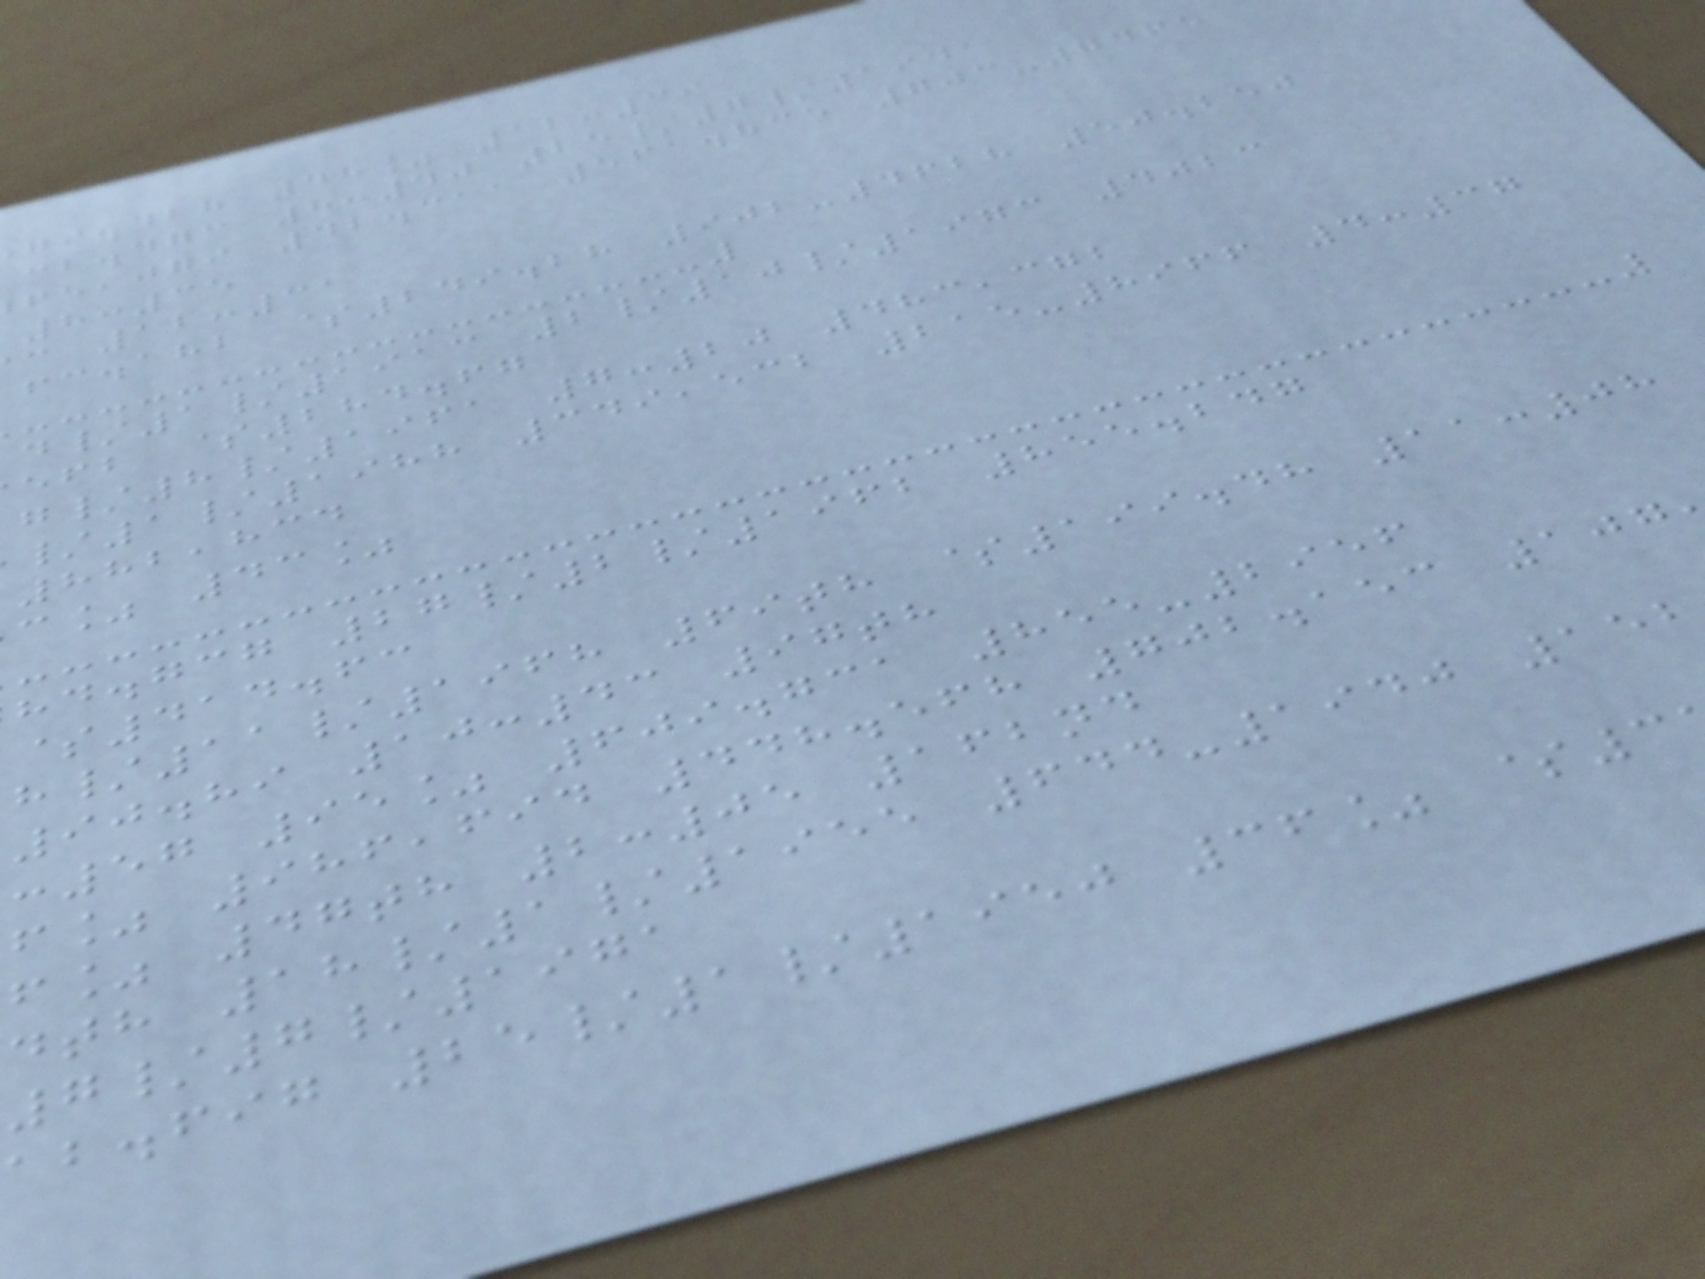gi.dbh 48% 12:39
cb.dgc 8:40 25/7/1941
,jgi 42.311 561.835 703-7465
8:35
c 12:31
fc.ahb $249.28 902-4628 50.250
/1/1913 2/10/1973 4023
efb $284.67
/8/1961 7:20 483,372
/1/1988 349,532 215-8966 4:37
882,834
c% 43%
hd.gcg 27/2/1962 855.247
$414.63
/11/1968 69th $199.48 11:08
90.89 10:43 97th
:57 95% 609.731 855-2956
f% 986,694 448.568 702.153 107
f% 47th 2:05 162nd
dth 18/1/1955 644-1940 152
7/7/1971
ab.fig 25/1/1950 36% $3
